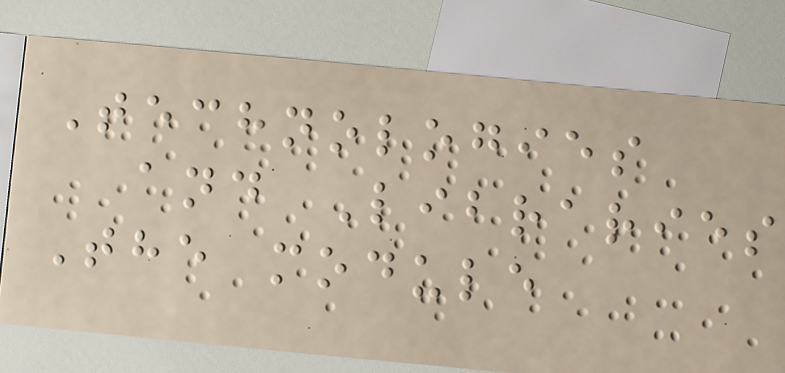Technologies
and Libraries
The module
